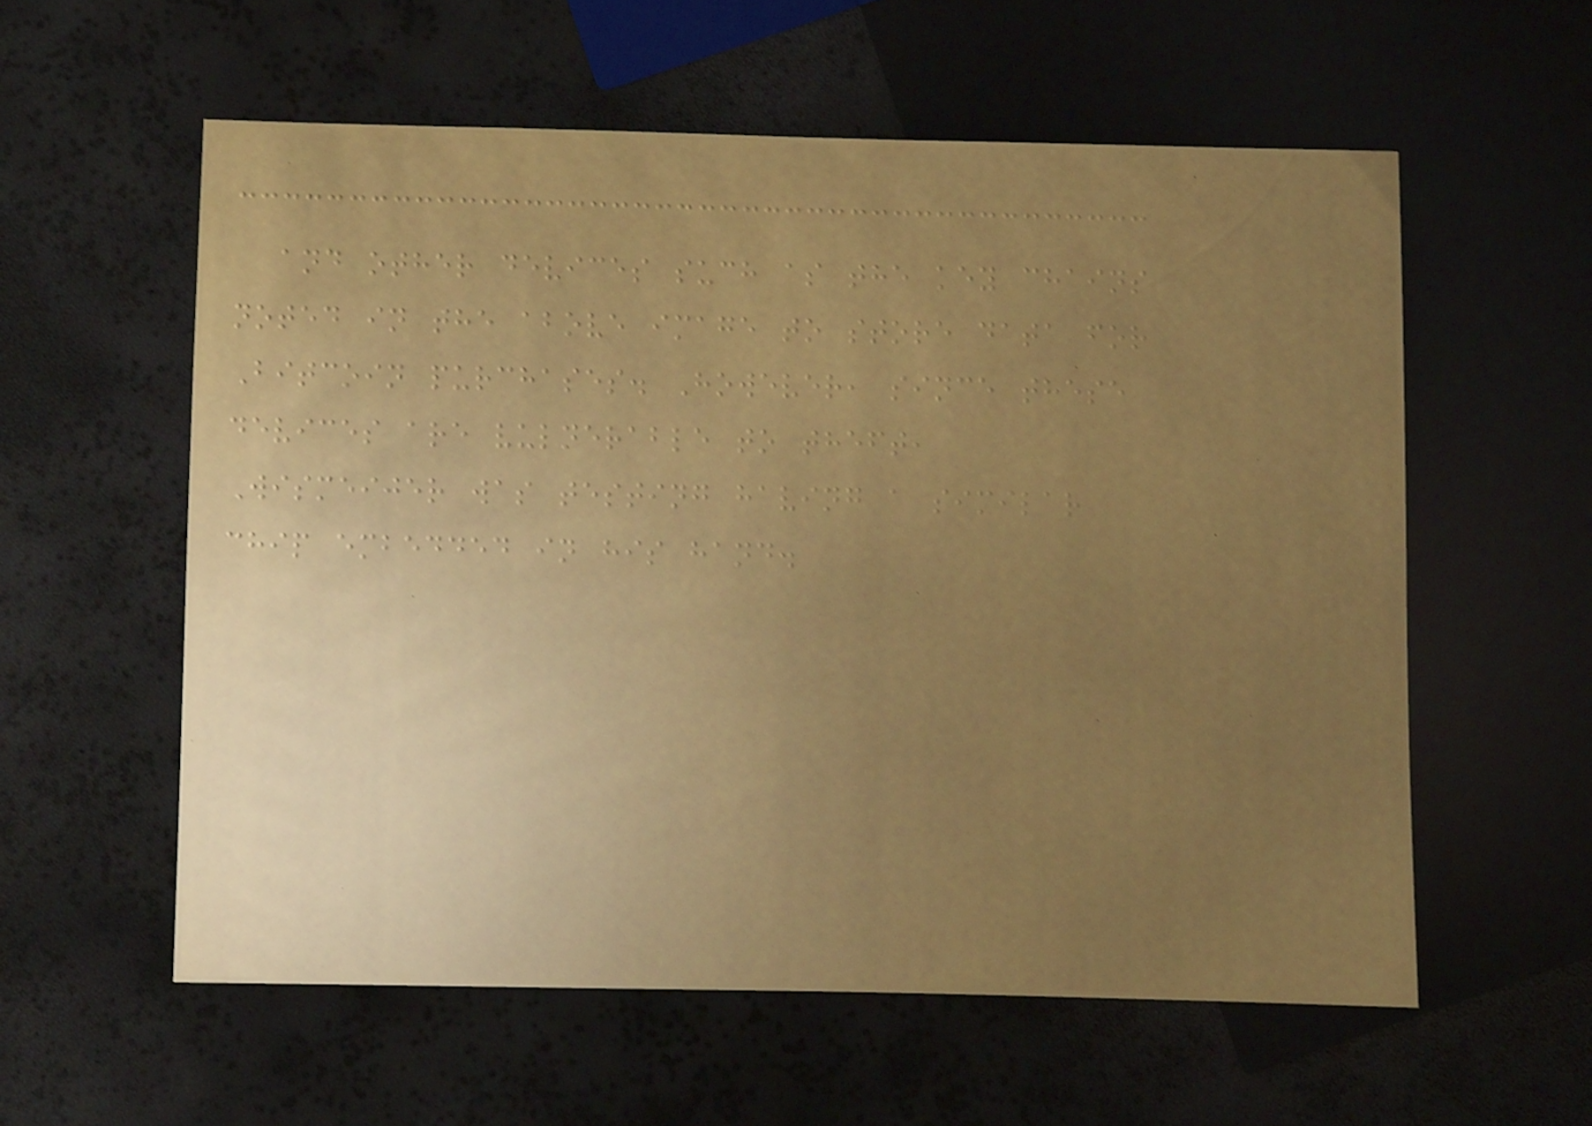and other devices such as the key chains
noted in the above image to store data for
Bitcoin purchases. However, since these
devices are vulnerable to theft,
Wismeijer was testing having a similar
chip embedded in his hand.
